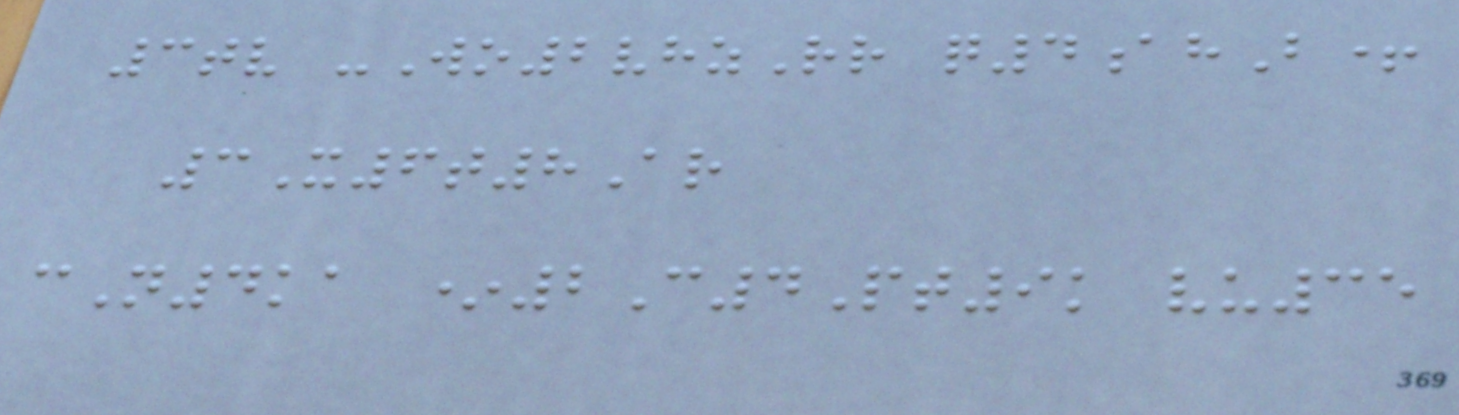3tv -Wo2vhzRr q4ahB+
3X6t8Ar
cN4ka *2C4Pt9k vu35
